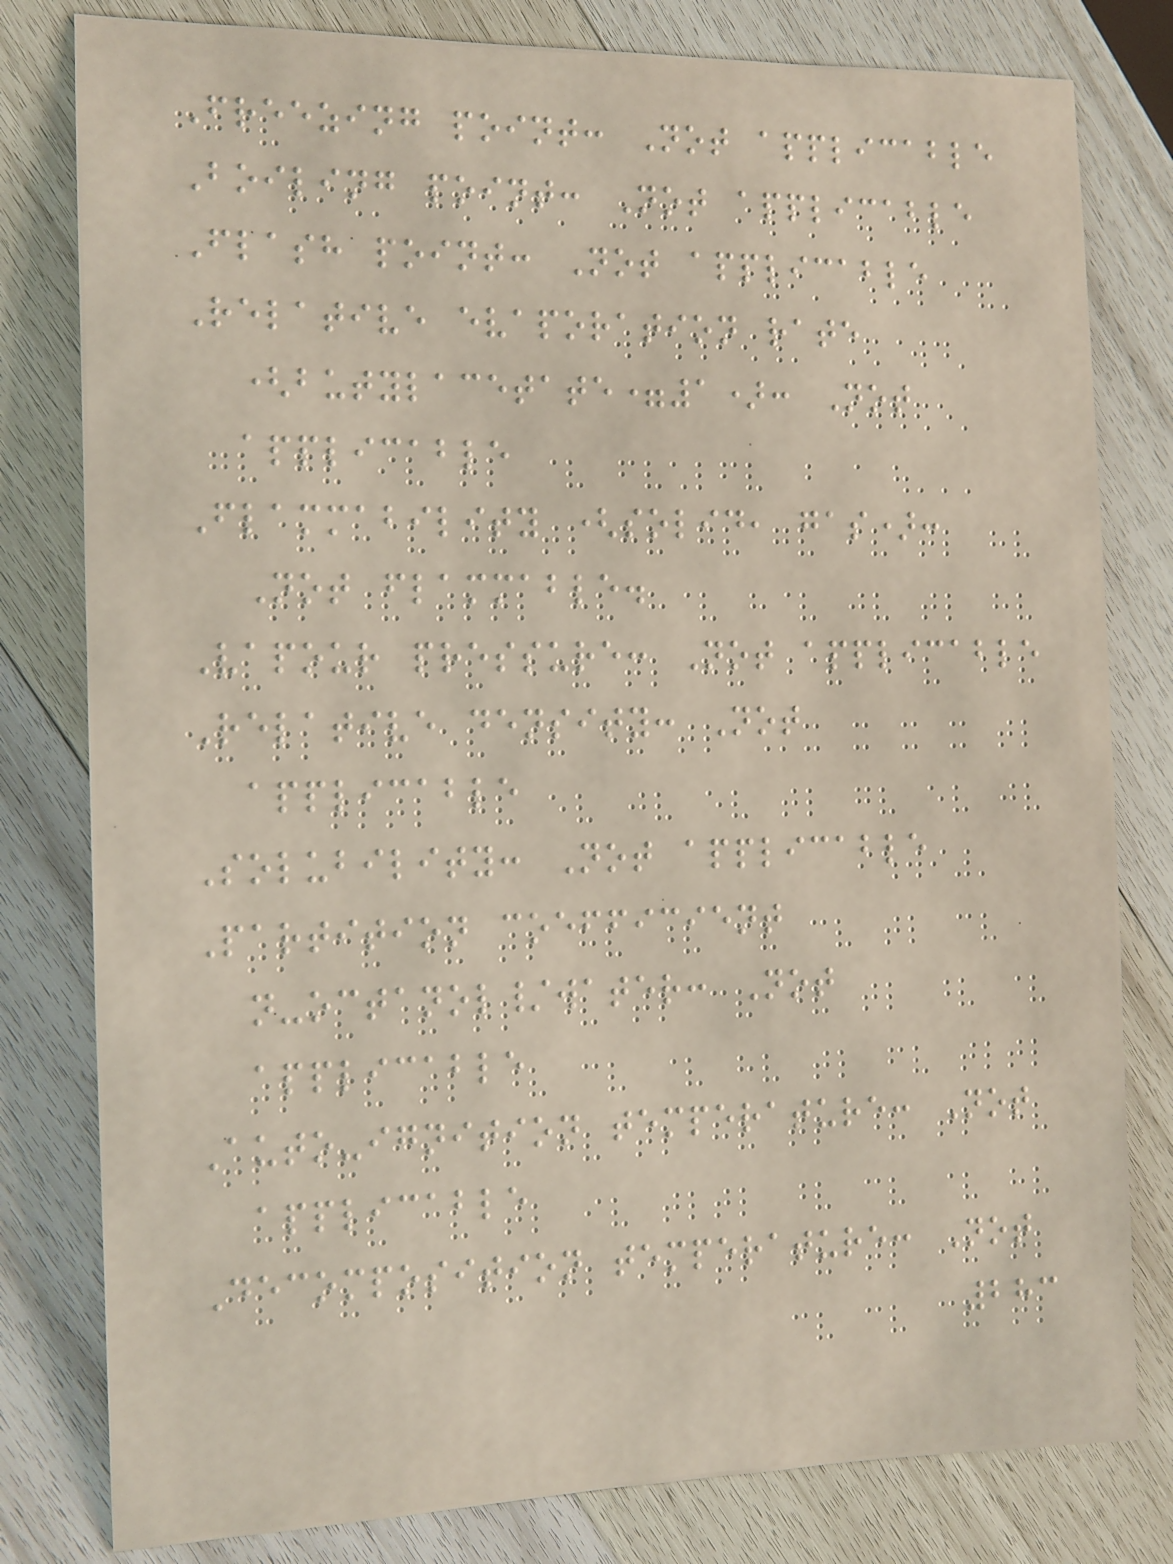Freezing point: Not applicable
Boiling point: Not applicable
Flash point: Not applicable
Relative evaporation rate
(butylacetate=1): Not
applicable
Flammability (solid, gas):
Not flammable.
Vapour pressure: Not applicable
Relative density: Not
applicable
Solubility: Not applicable
Partition coefficient
n-octanol/water: Not
applicable
Auto-ignition temperature: Not
applicable
Decomposition temperature: Not
283
